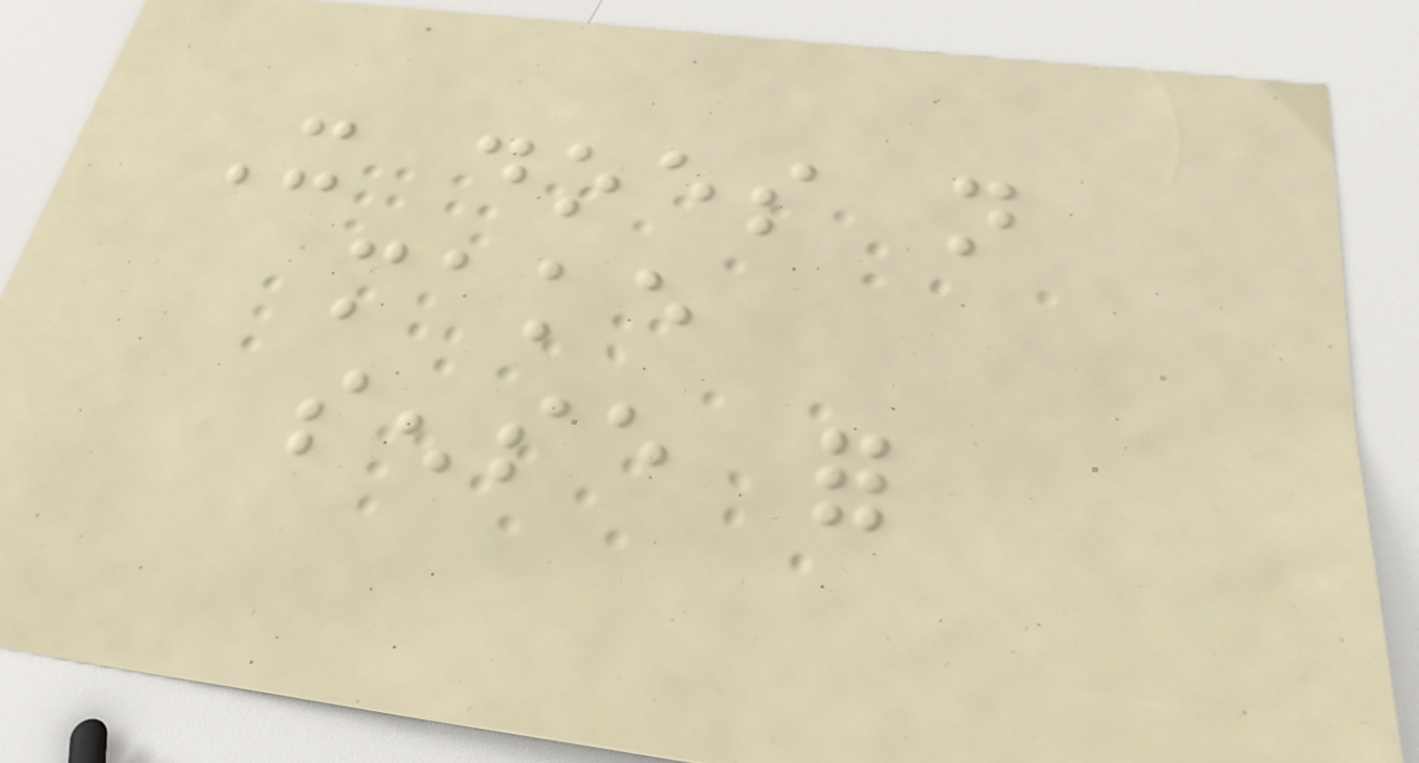It does not
make
sense for
